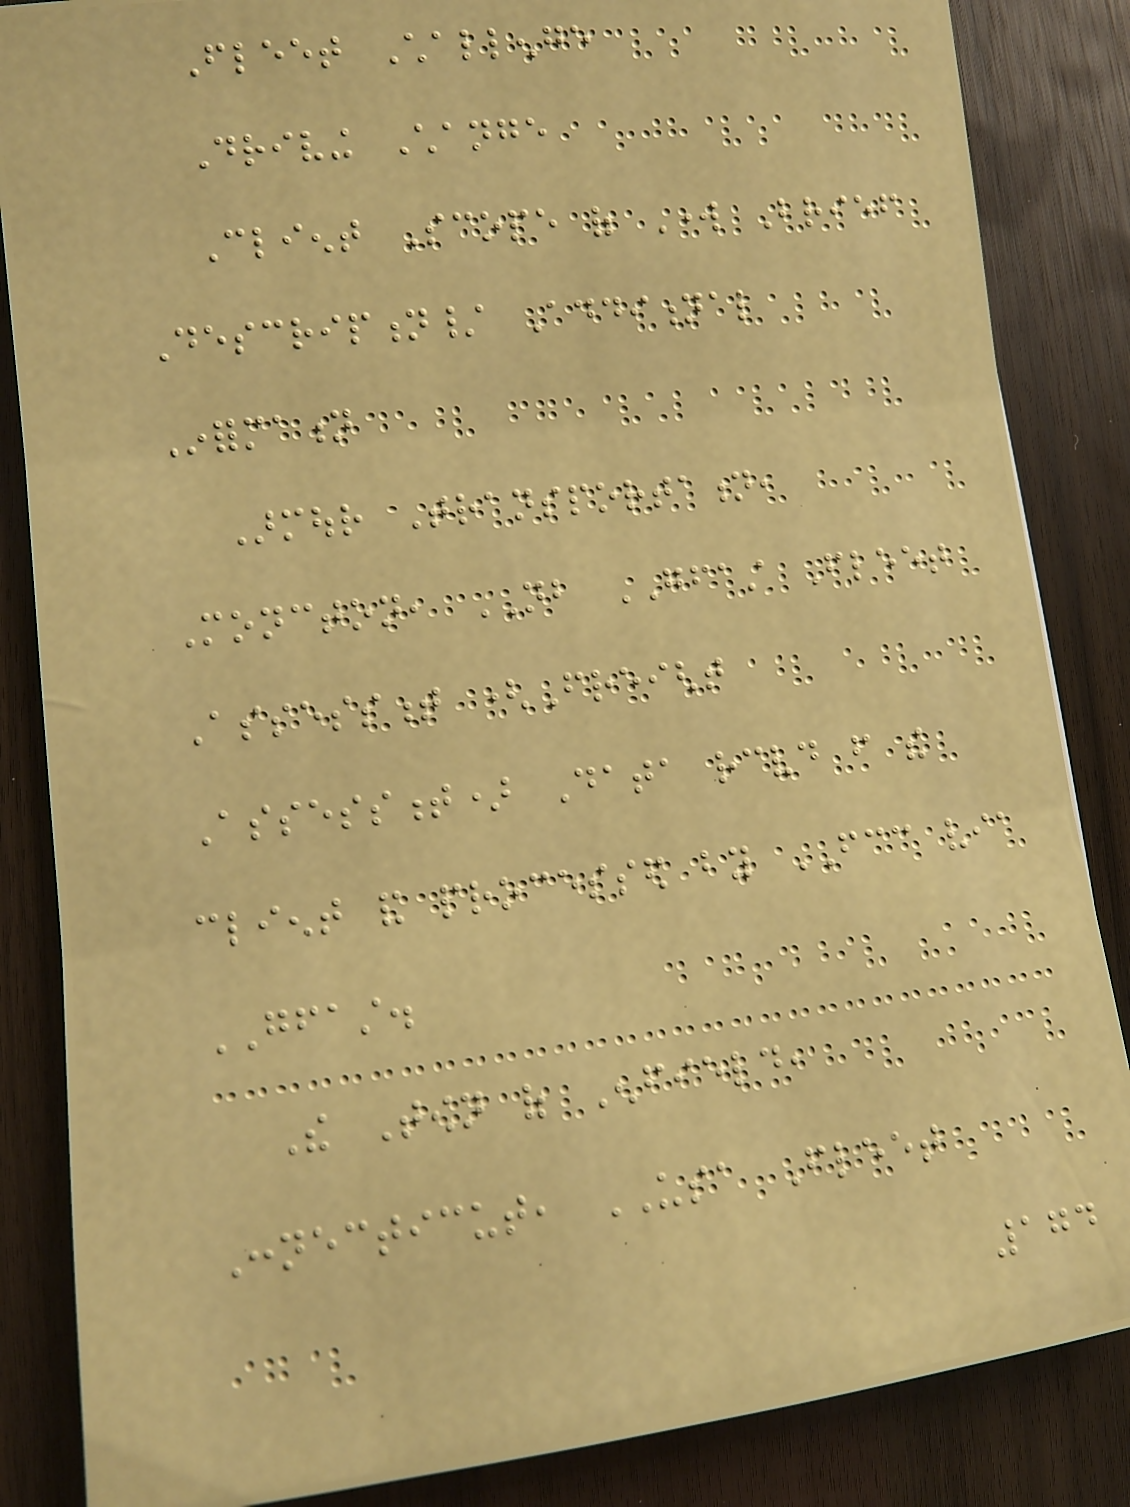Fleet Challenge
Driving Change
Client Scope of Work Brief
Description/ Additional
Information
Armour Transportation,
Moncton, NB GFAST Fleet
Assessment (Freight
Assessment) Data received from the
client and processed by FCC via
GFAST.
The Town of Enfield,
Connecticut, USA Fleet
174
